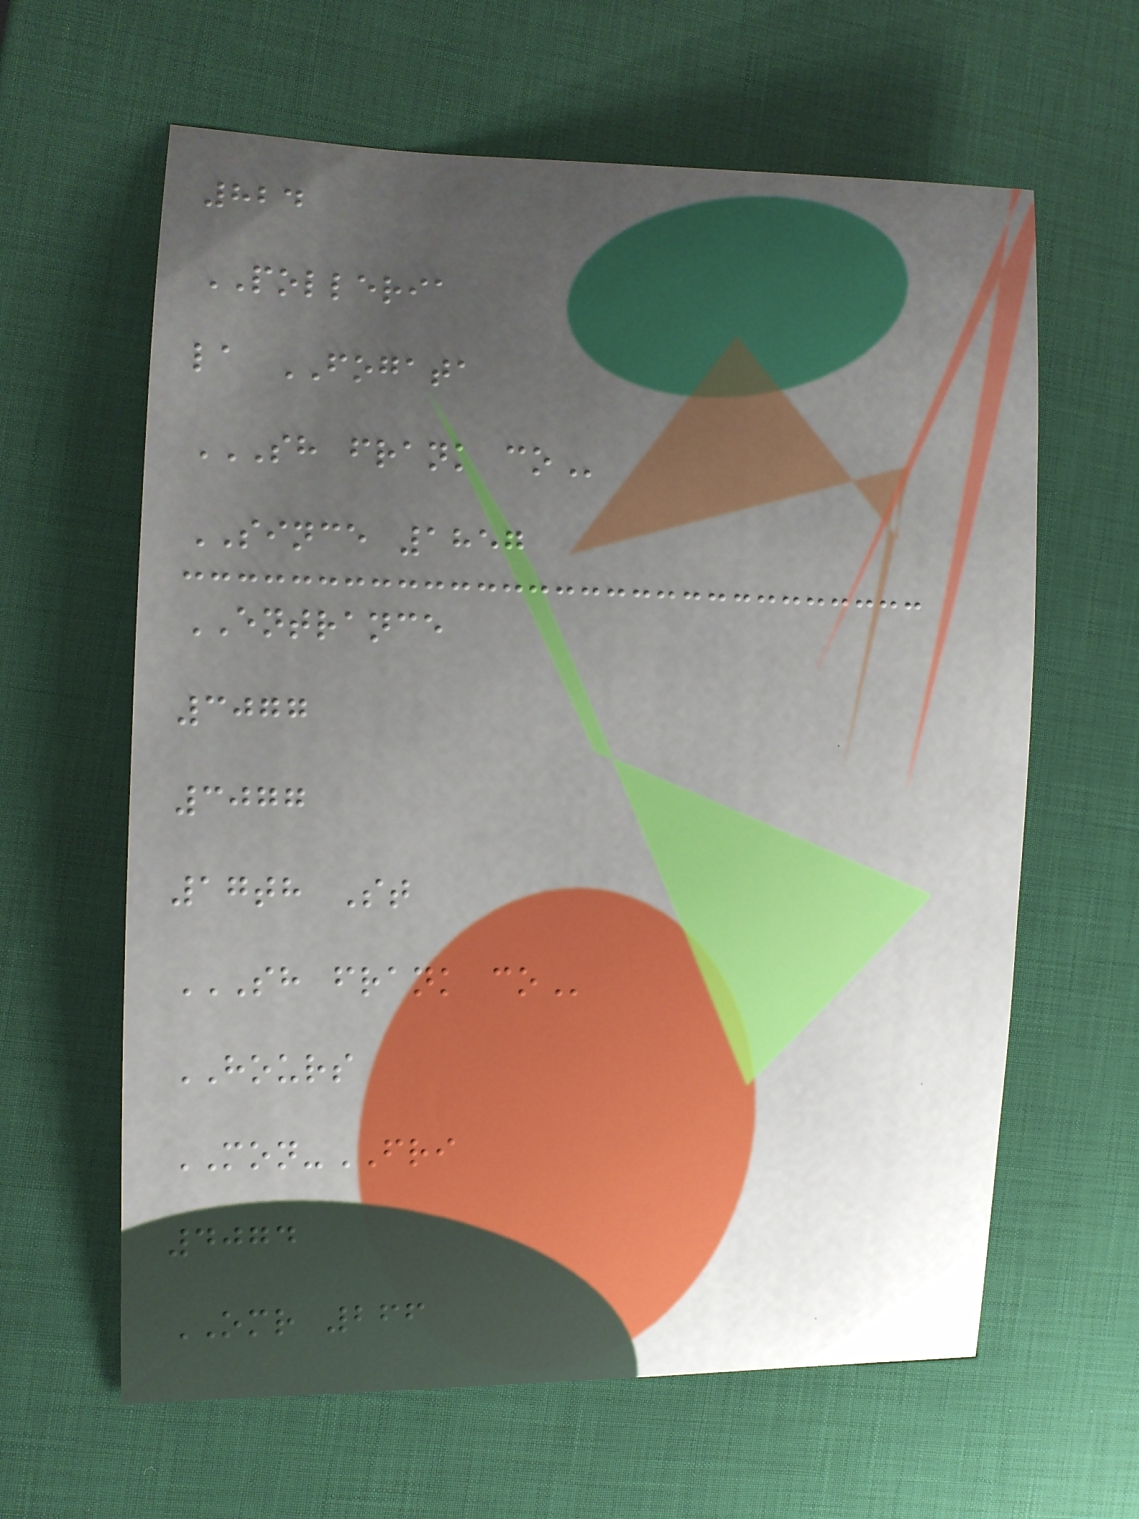824
POLLERIA
la FOGATA
SH FRANK CO
SINCE 1857
ENTRANCE
3077
3077
17th St
SH FRANK CO
HOURS
MON-FRI
4074
OMR 266
